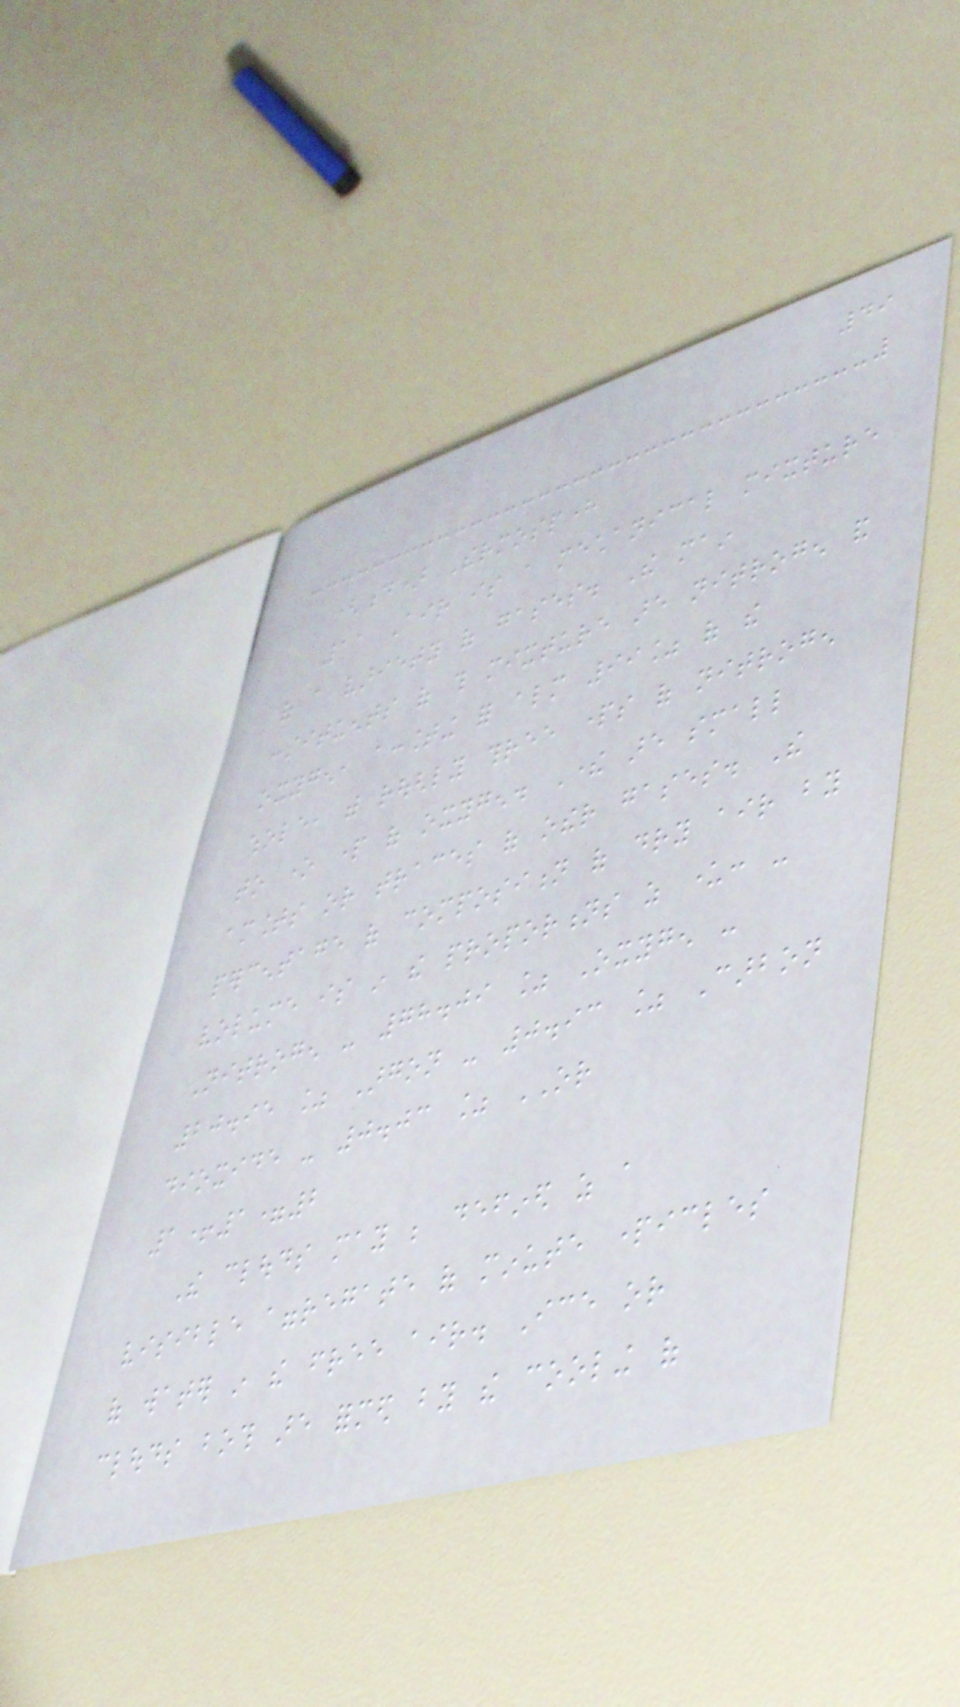49
(d) Thermosphere
11 Air is a mechanical mixture
of a variety of gases. The main
constituents of this mixture are nitrogen and
oxygen, accounting for almost 99% of the
whole, with roughly three parts of nitrogen
to one part of oxygen. There are small
amounts or traces of other gases. The
percentage of composition of dry air by
volume is in the proportions as under: -
Nitrogen - 78.09 % Oxygen -
20.95 % Argon - 0.93 % Carbon
dioxide - 0.03 % OR
1+1=2
The clouds may be defined as a
visible aggregate of minute particles
of water in the free air. Ice or
clouds both are formed by the cooling of
